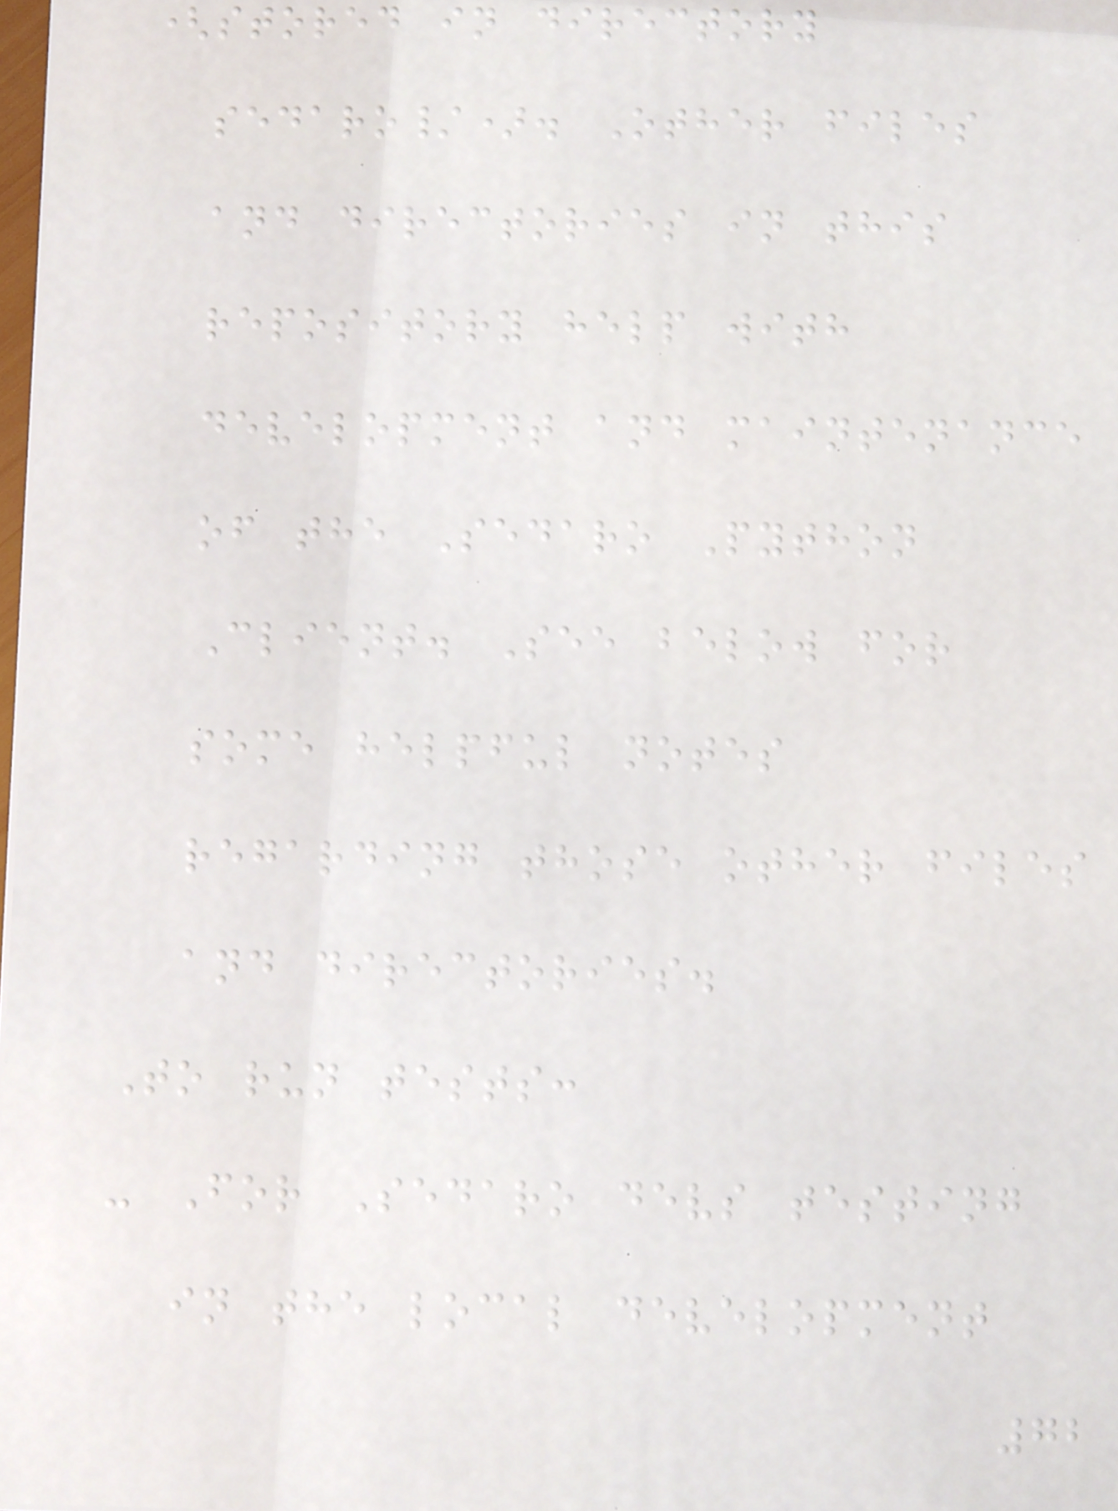(stored in directory
sedaro/). Other files
and directories in this
repository help with
development and maintenance
of the Sedaro Python
Client. See below for
some helpful notes
regarding those other files
and directories.
To run tests:
- For Sedaro devs testing
in the local development
72
